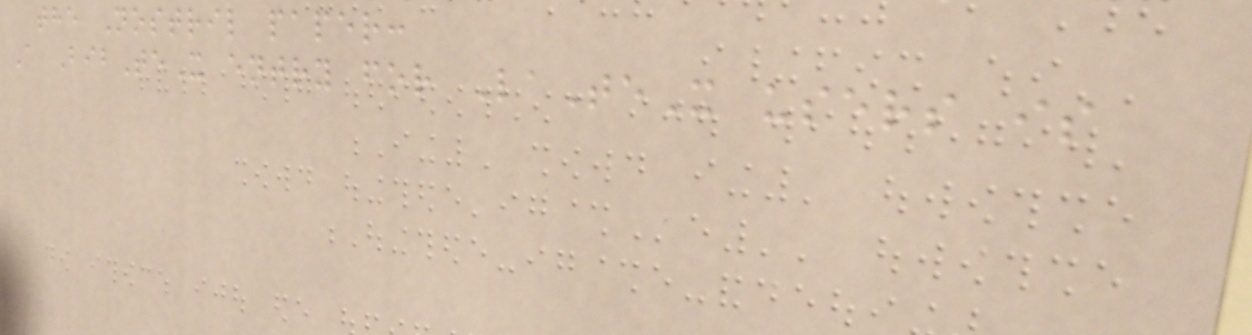the Nostril paper:
A BibTeX entry for LaTeX users is
